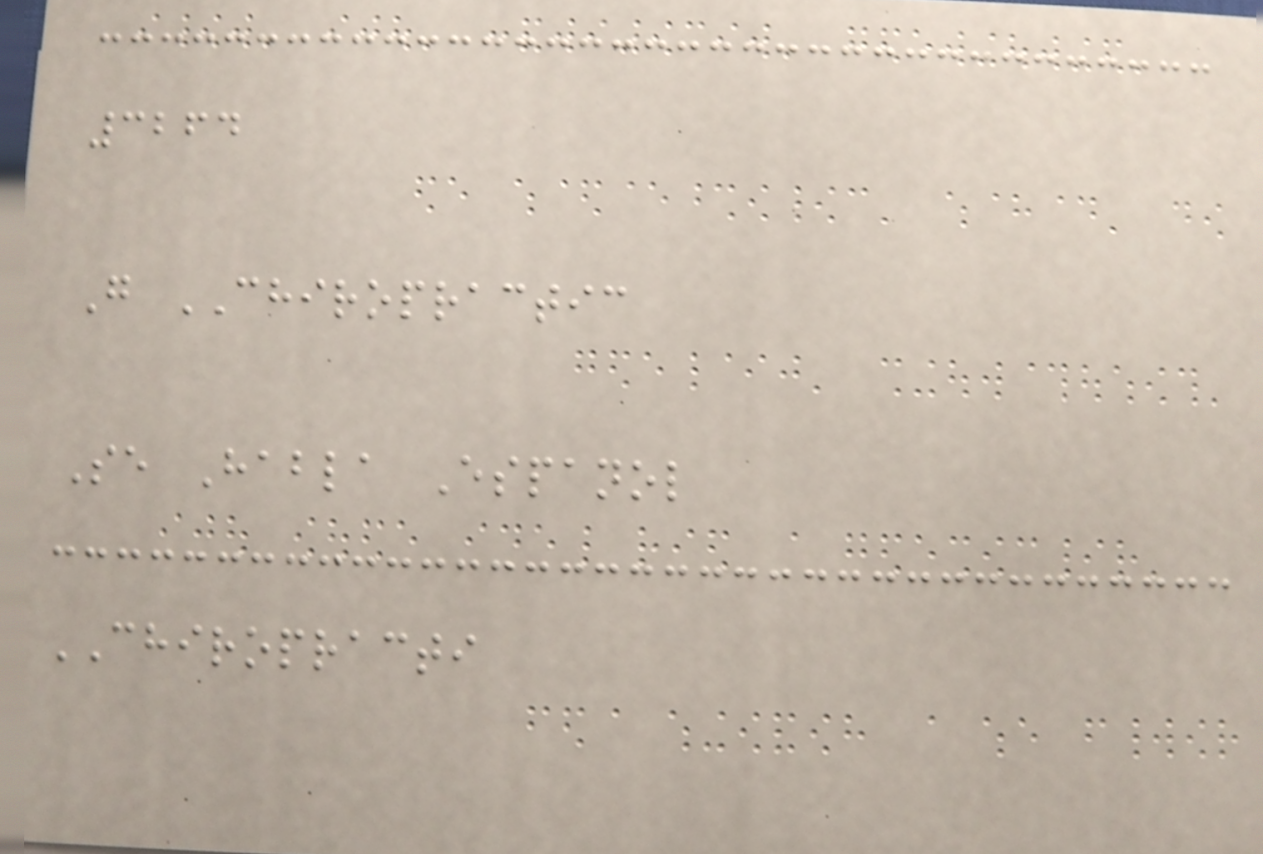3264
G CHIROPRACTIC
Se Habla Espanol
CHIROPRACTI
